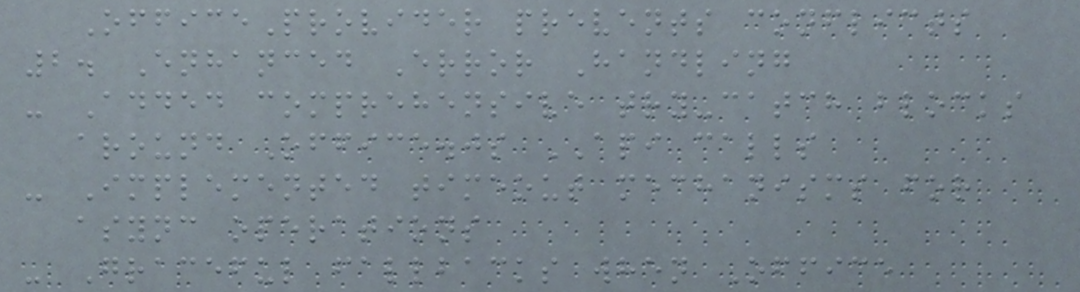OfficeProvider prevents conflicts
2. Enhanced Error Handling
- Added comprehensive try-catch blocks
around Office.js API calls
- Implemented timeout mechanisms for
async operations
- Graceful fallbacks when Office
